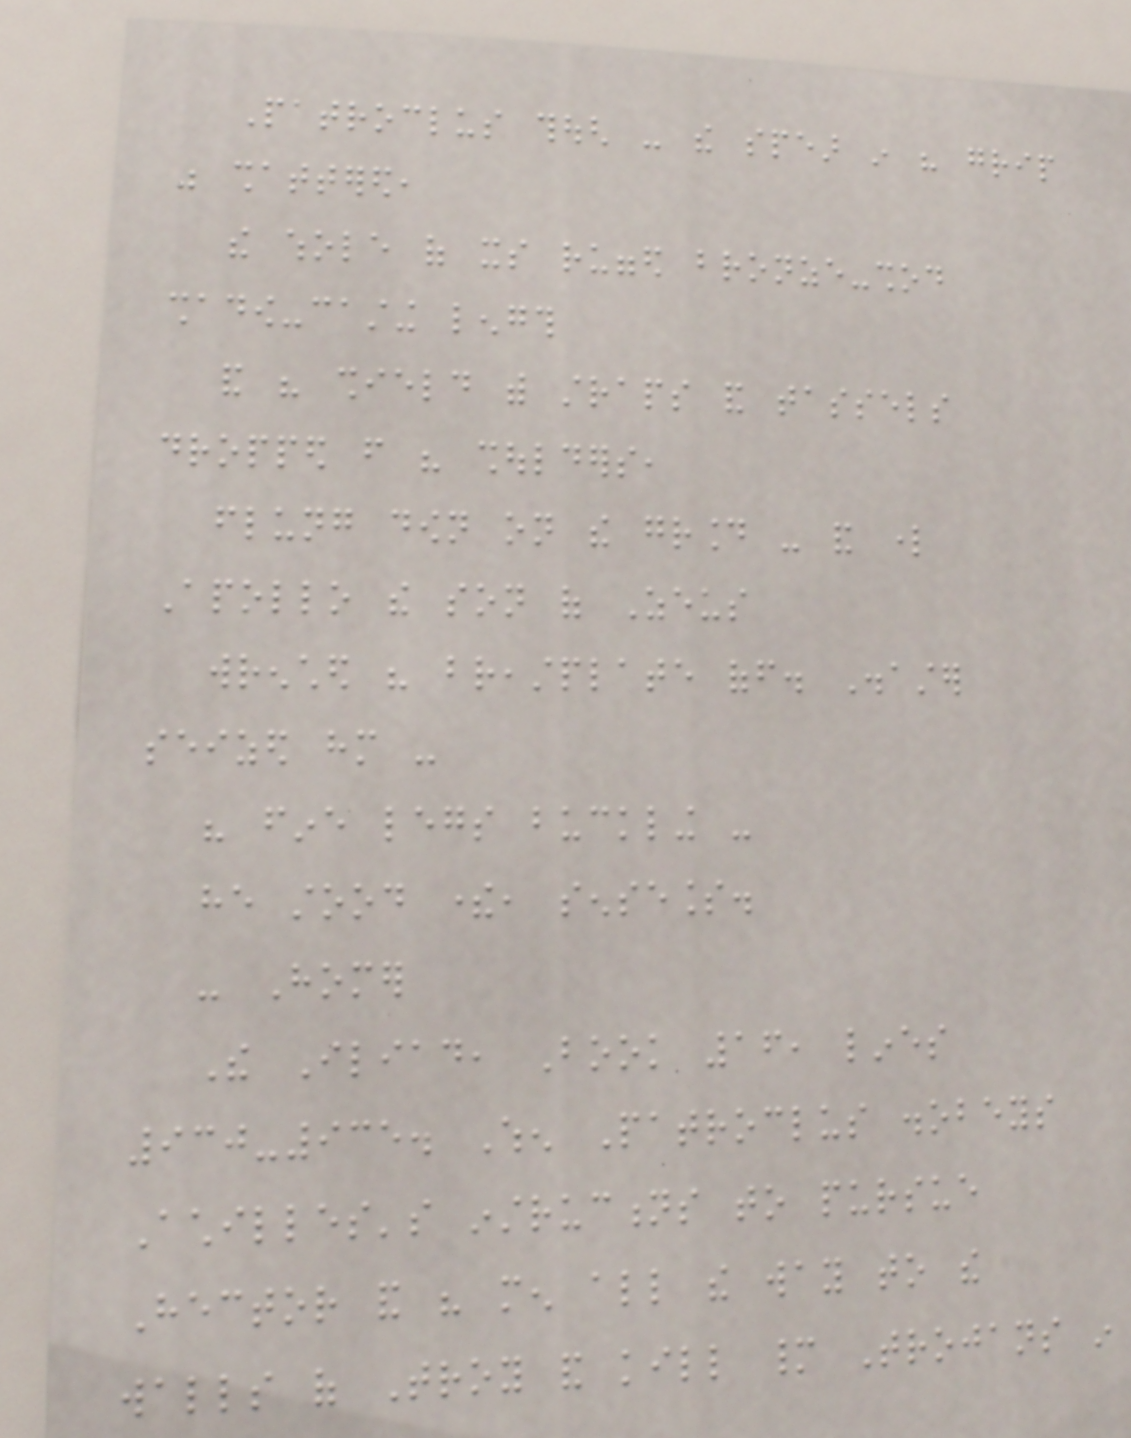Patroclus though - the spear in his grip
was shattered,
the whole of its rugged bronze-shod
shadow-casting length
and his shield with straps and tassels
dropped from his shoulders,
flung down on the ground - and lord
Apollo the son of Zeus
wrenched his breastplate off. Disaster
seized him -
his fine legs buckling -
he stood there, senseless.
- Homer
The Iliad, Book 16, lines
930-935. When Patroclus disobeys
Achilles's instructions to pursue
Hector and his men all the way to the
walls of Troy and kill many Trojans in
